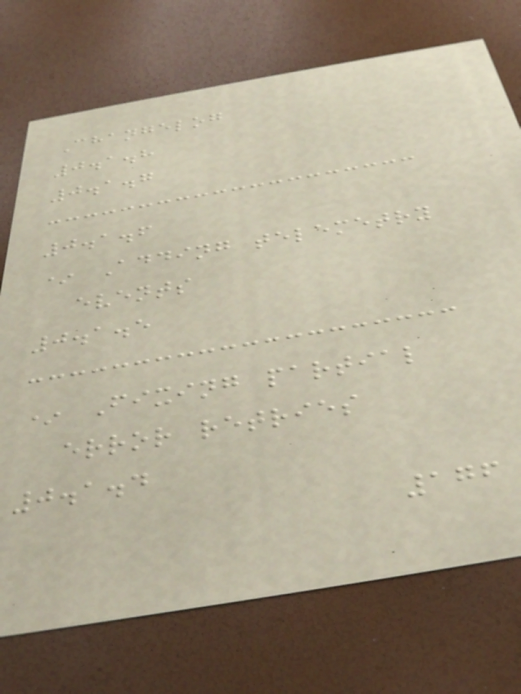Changelog
0.1.8
0.1.7
0.1.6
* Adding telemetry
events
0.1.5
* Fixing partial
error retries
0.1.4
176
